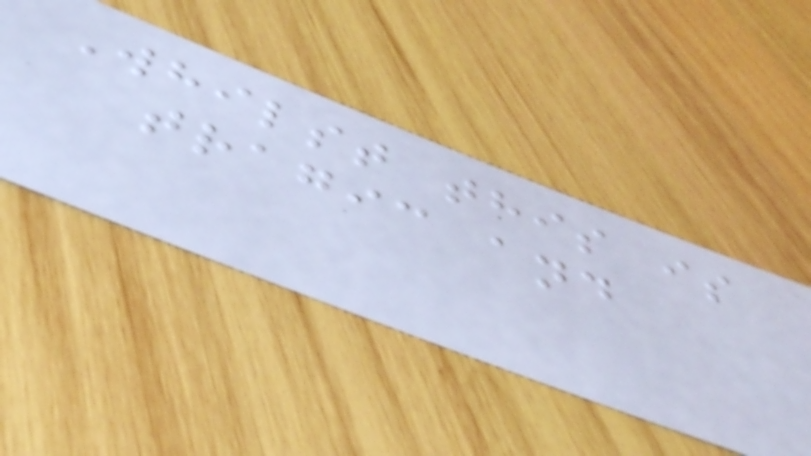Whilst this is
tragic and
